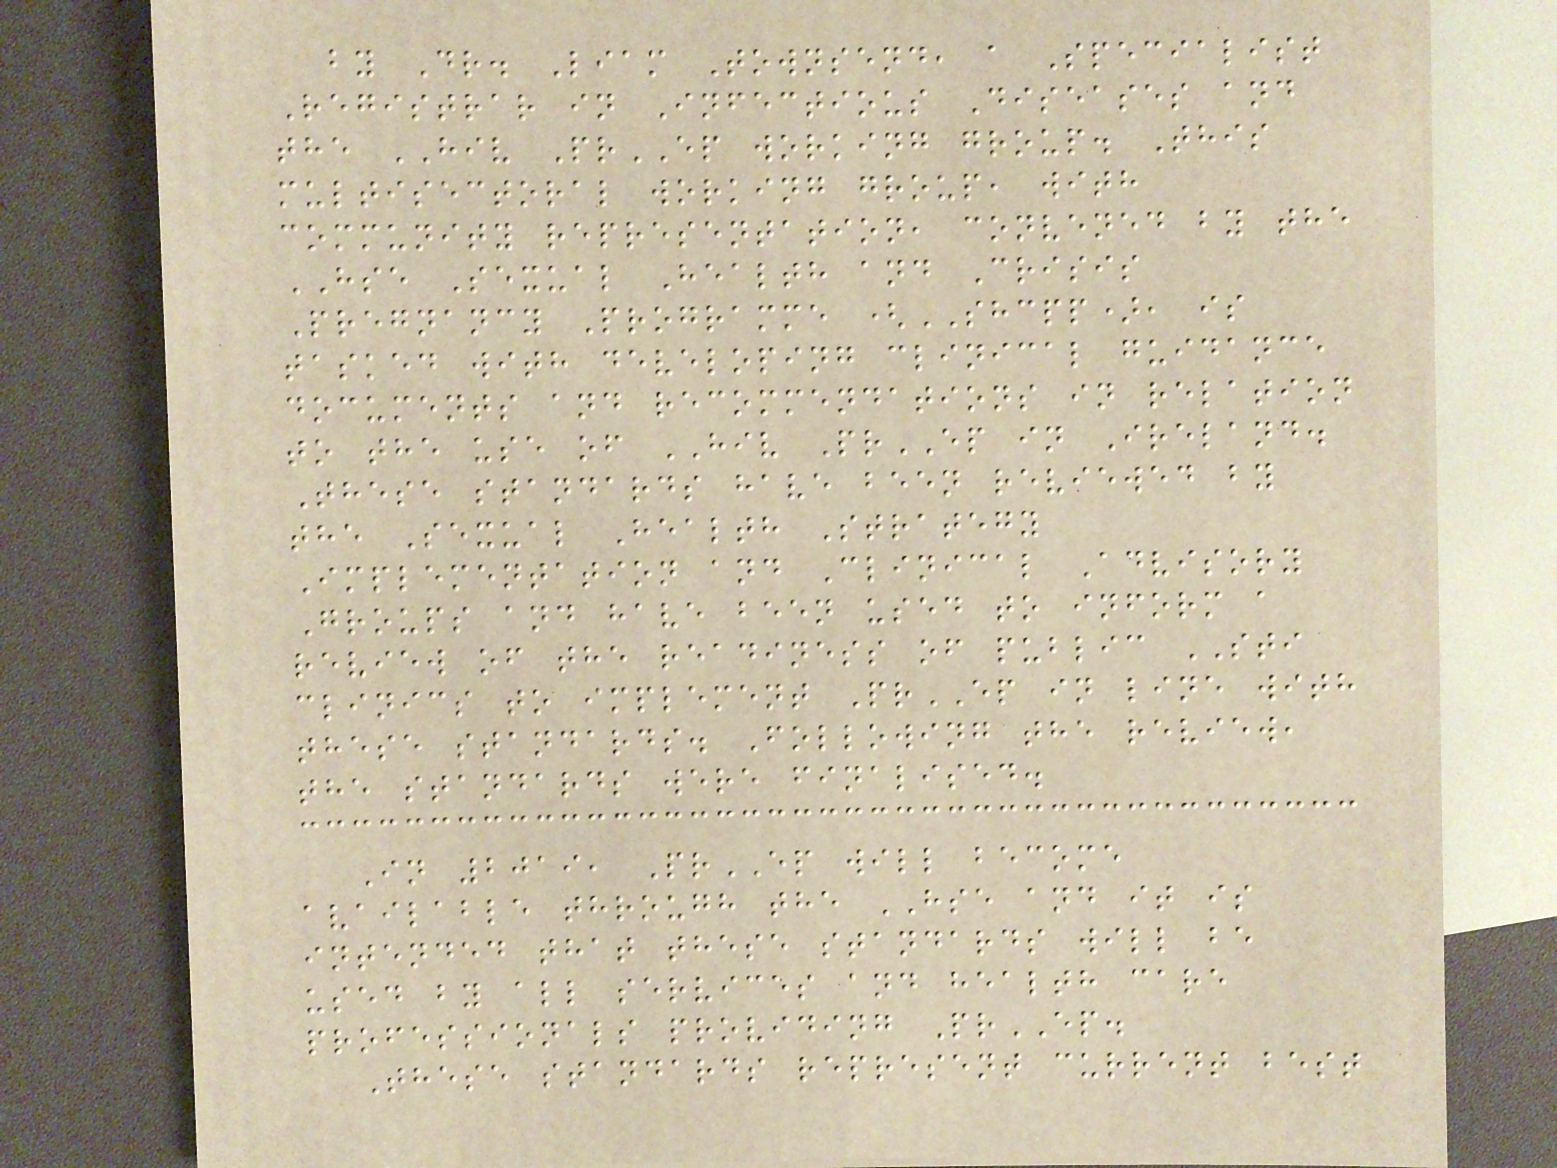by Dr. Liam Townsend, a Specialist
Registrar in Infectious Diseases and
the HIV PrEP working group. This
multisectoral working group, with
community representation, convened by the
HSE Sexual Health and Crisis
Pregnancy Programme (SHCPP), is
tasked with developing clinical guidance
documents and recommendations in relation
to the use of HIV PrEP in Ireland.
These standards have been reviewed by
the Sexual Health Strategy
Implementation and Clinical Advisory
Groups and have been used to inform a
review of the readiness of public STI
clinics to implement PrEP in line with
these standards. Following the review,
the standards were finalised.
In 2019, PrEP will become
available through the HSE and it is
intended that these standards will be
used by all services and health care
professionals providing PrEP.
These standards represent current best
